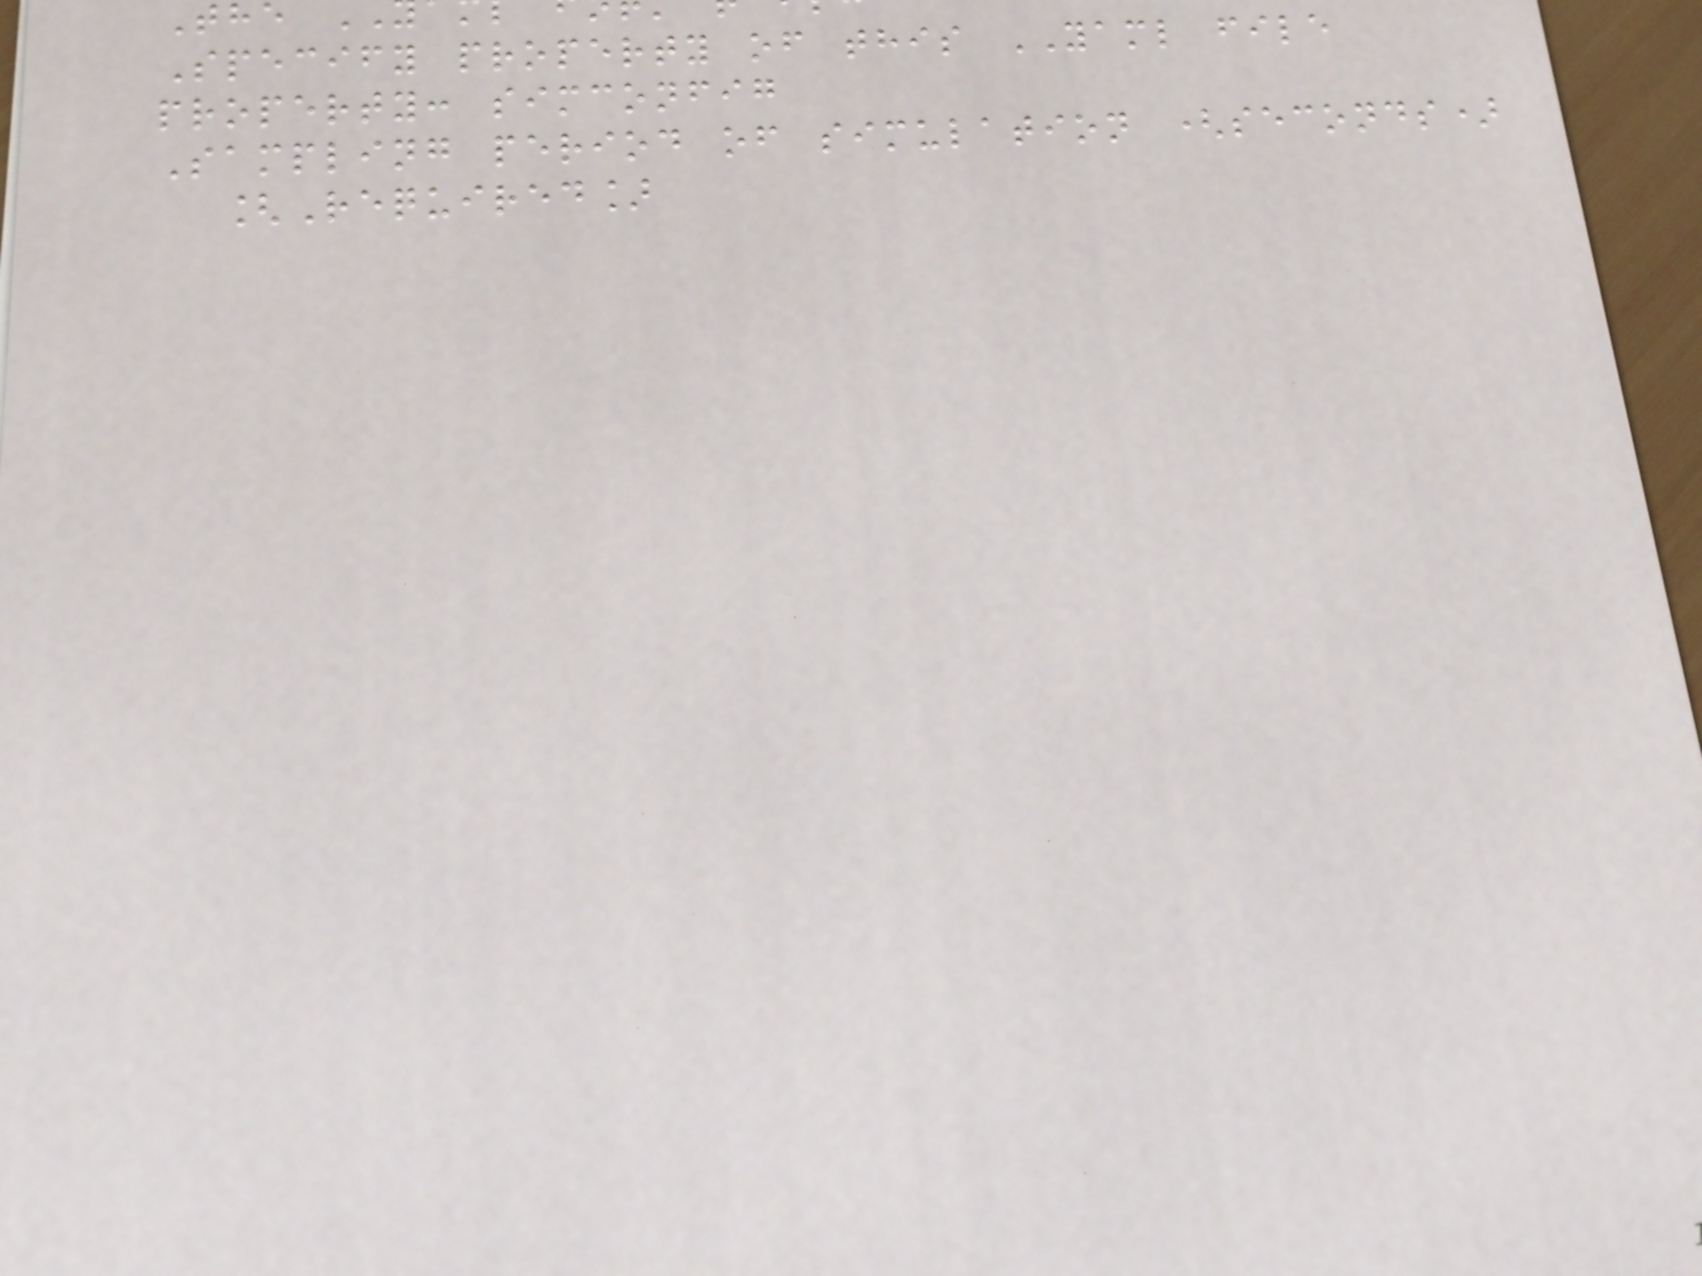Specify property of this YAML file
property: simconfig
Sampling period of simulation (seconds)
[Required]
